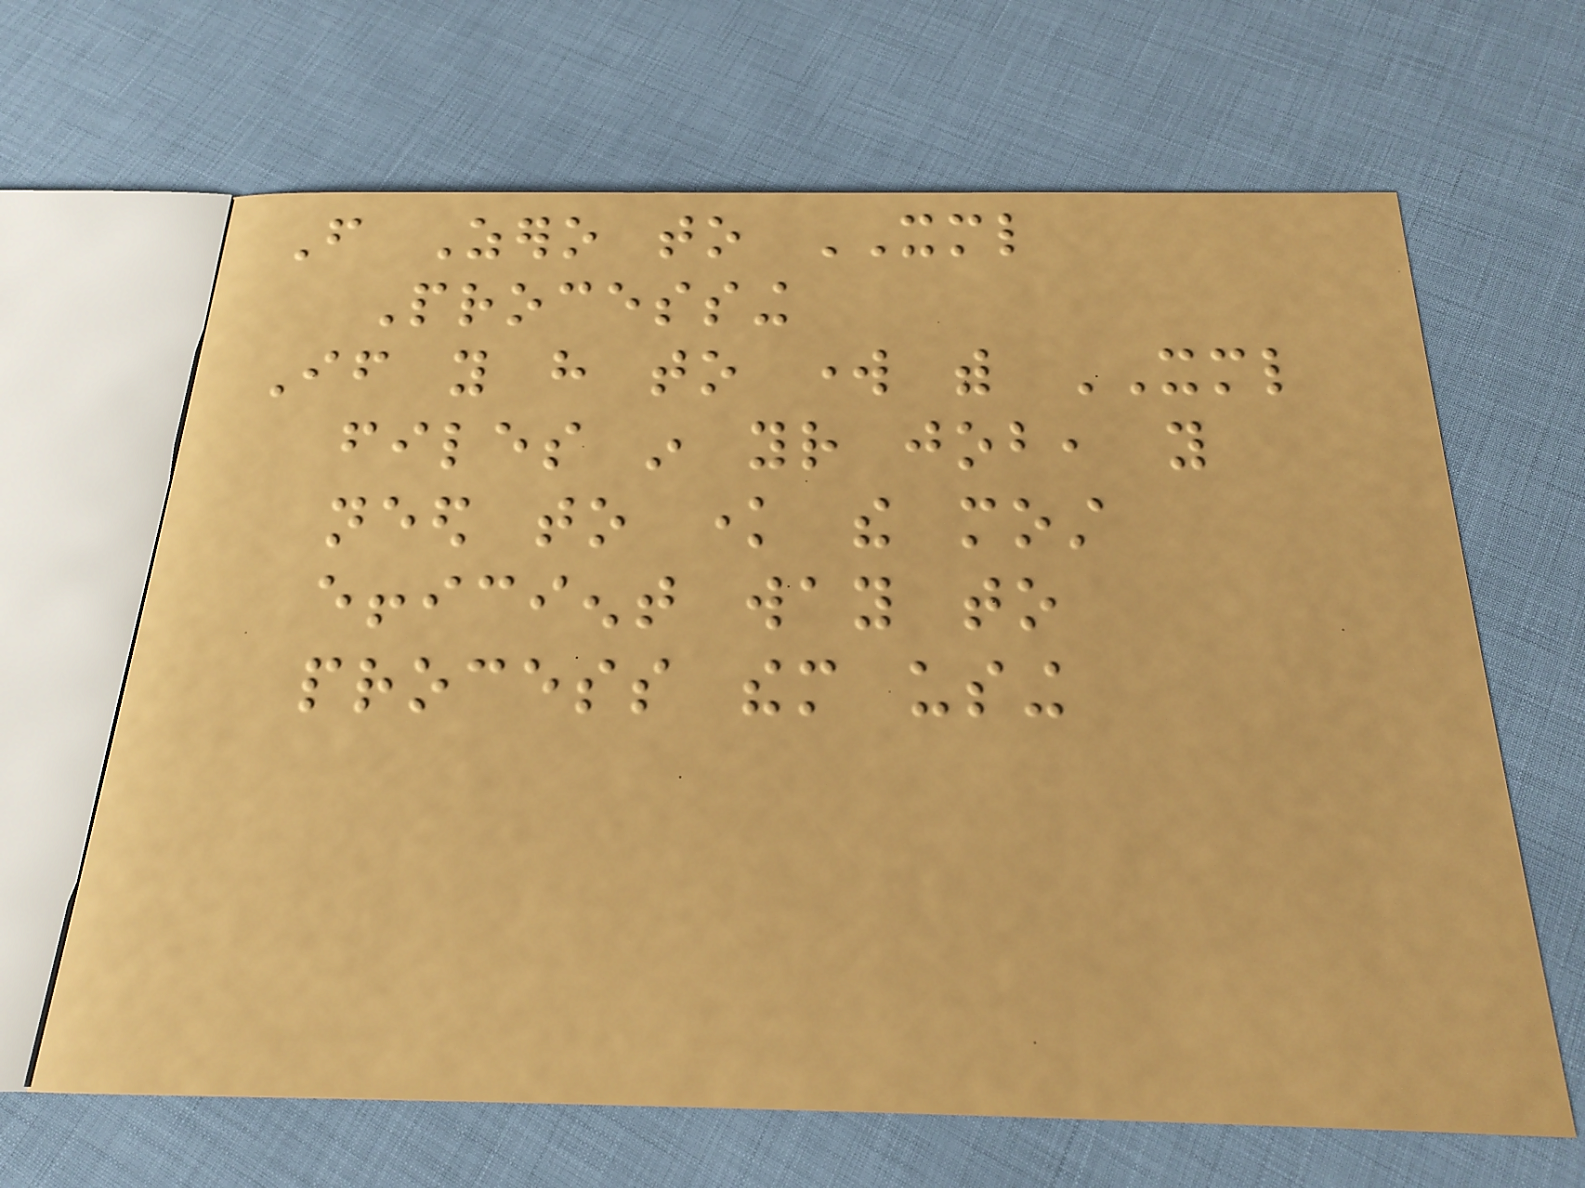From Zero to XML
Processing
If you have to work with XML
files in your job, you
need to know the most
efficient way to
process them using
